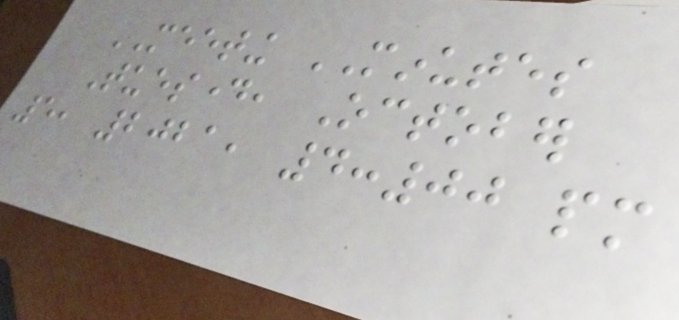MEETING MINUTES
Tuesday, October
5, 2021, 4:00 pm
